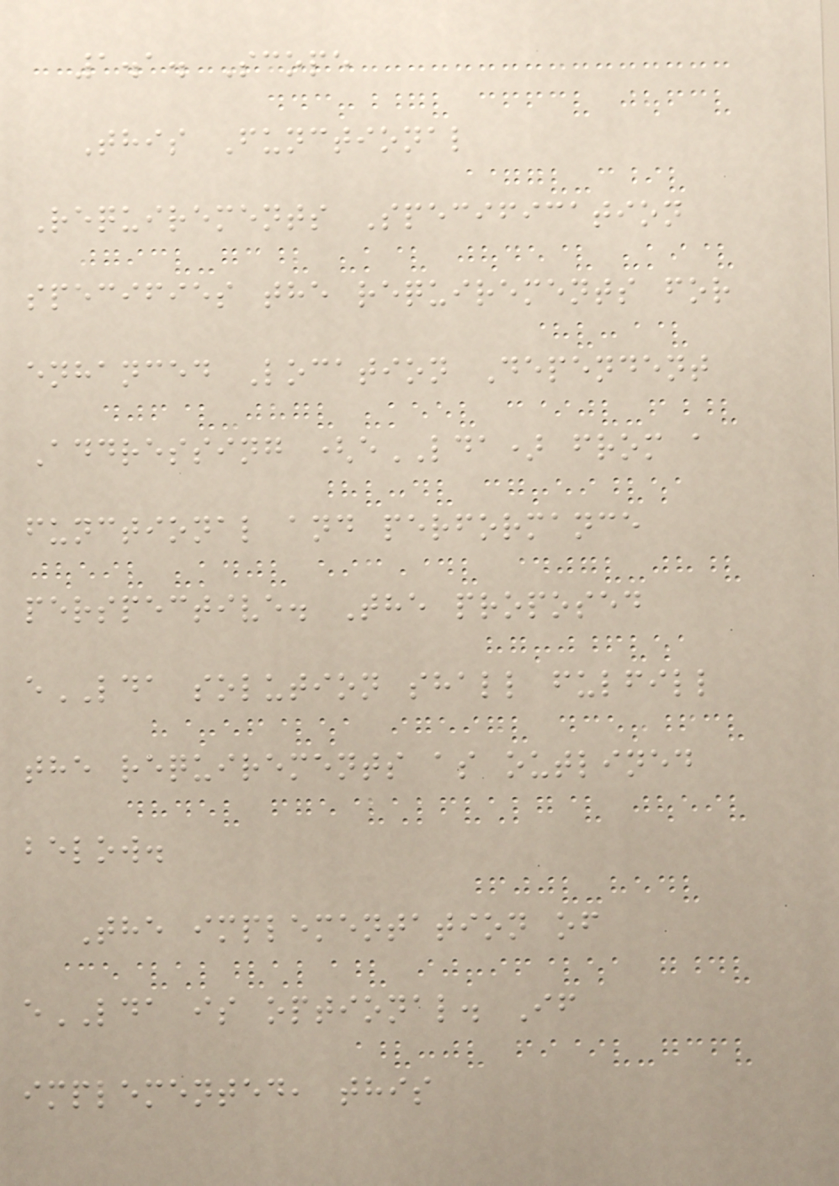1.1. Scope
This Functional
Requirements Specification
specifies the requirements for
enhanced Location Dependent
Addressing (eLDA) from a
functional and performance
perspective. The proposed
eLDA solution shall fulfill
the requirements as outlined
below.
The implementation of
eLDA is optional. If
implemented, this
